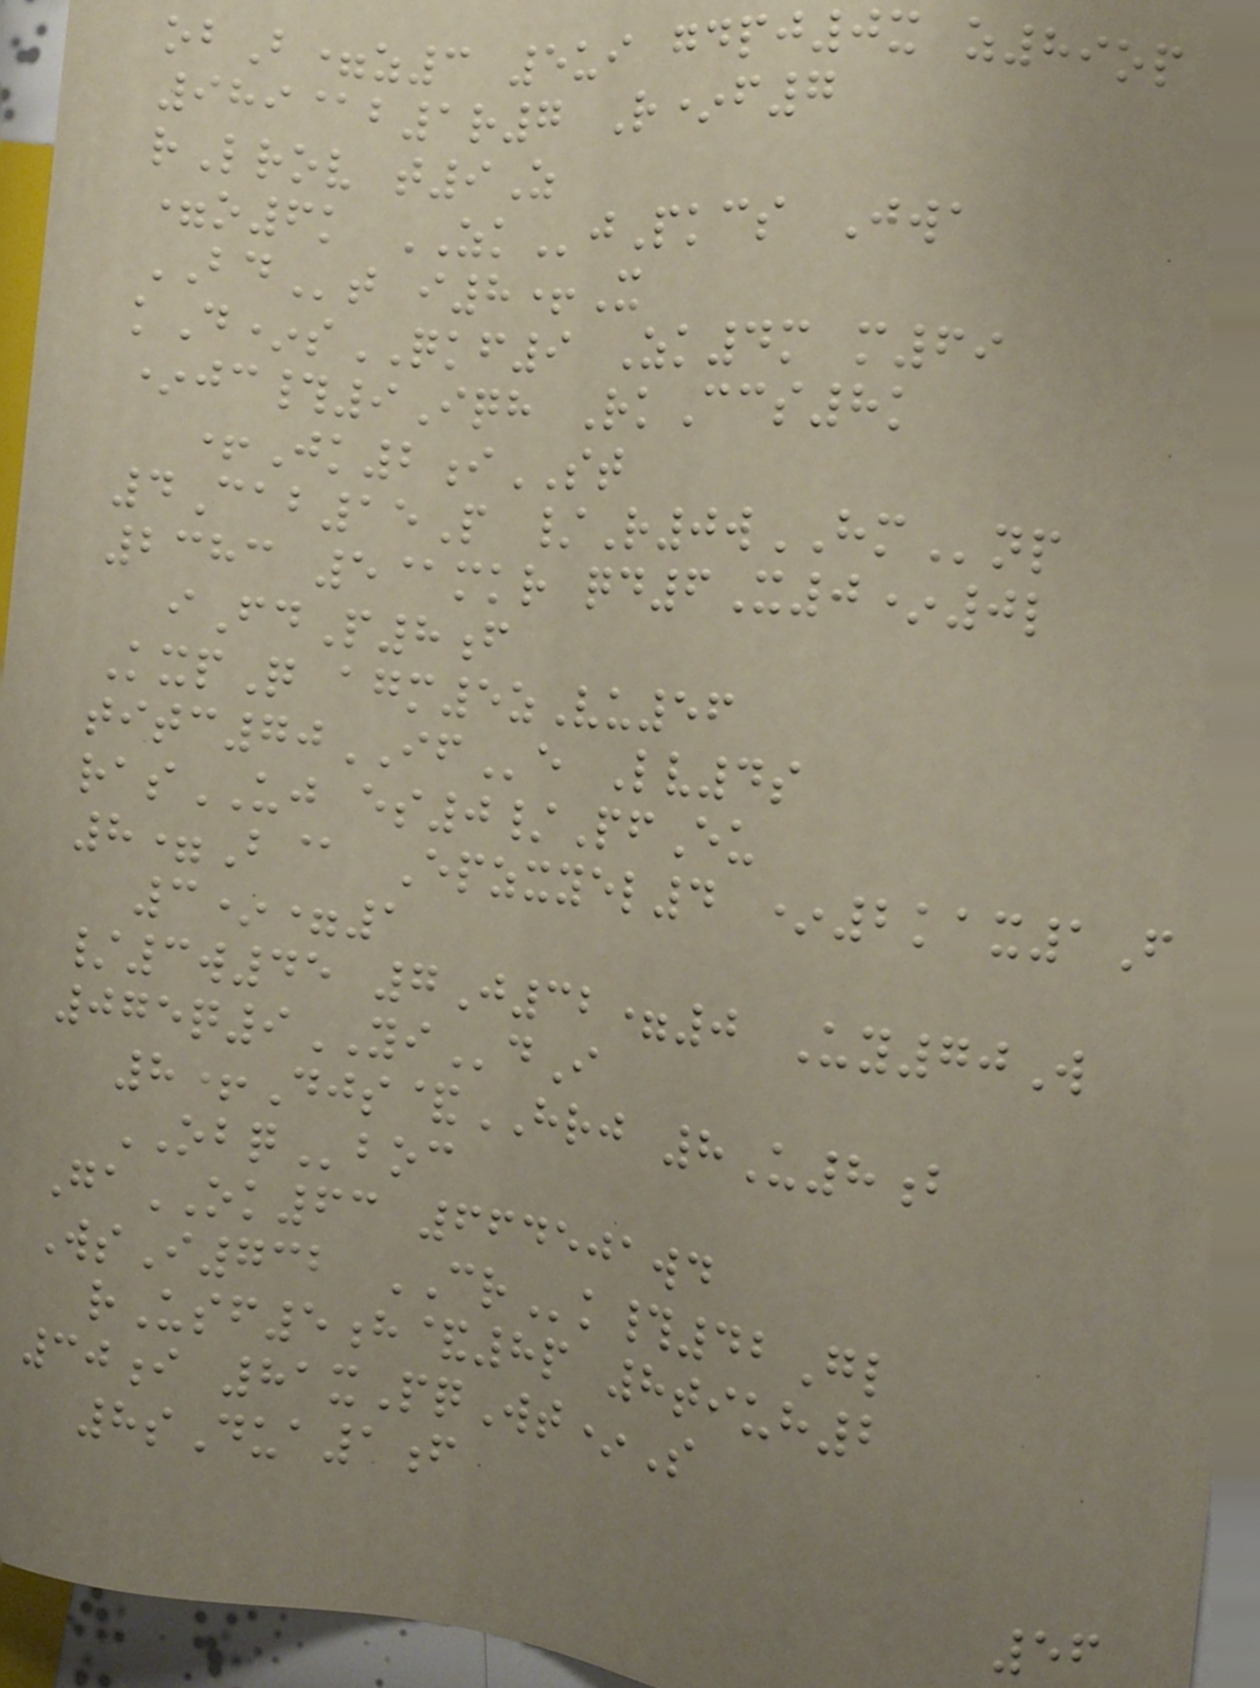obB=z3 5ui gdpj0x z89op
989@b1r7 R*f7
rLrov t9Z
=o6k ZKjPkcs Jwa
BDt i8+X
kD*sQKF9 Zk4m m69
*jc#9Iqh RkCcs8k
+Jk2iST
4Cab15P /R0wHMnp
2383 5@mkr qd6X0*0l
iFdP8f
KxpQ agm5zVu56
titc70IFe Lv4s
rasUJ es0/PfEu
8=B@ Epzxyel4 *2kax1F
3*=1
/3w45 7J32=0 Uy70W
075q9YIdI
8+Djs&HRJ 8U8b
OBQboc
GaOK63 664501wd
WsI732 CRk#42Gl
rUsf5h&8p 8tiuh2
30i 81xPqWt*S
8sDua1f
56
